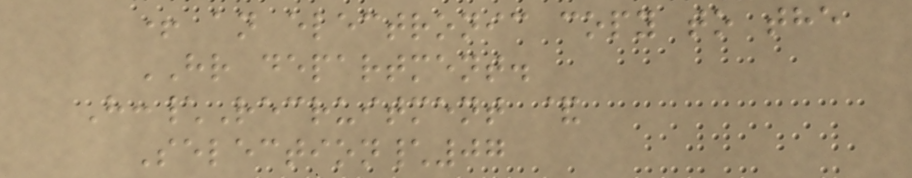+ an electronic copy to the
HR department.
H:\Recruitment &
Selection\07
